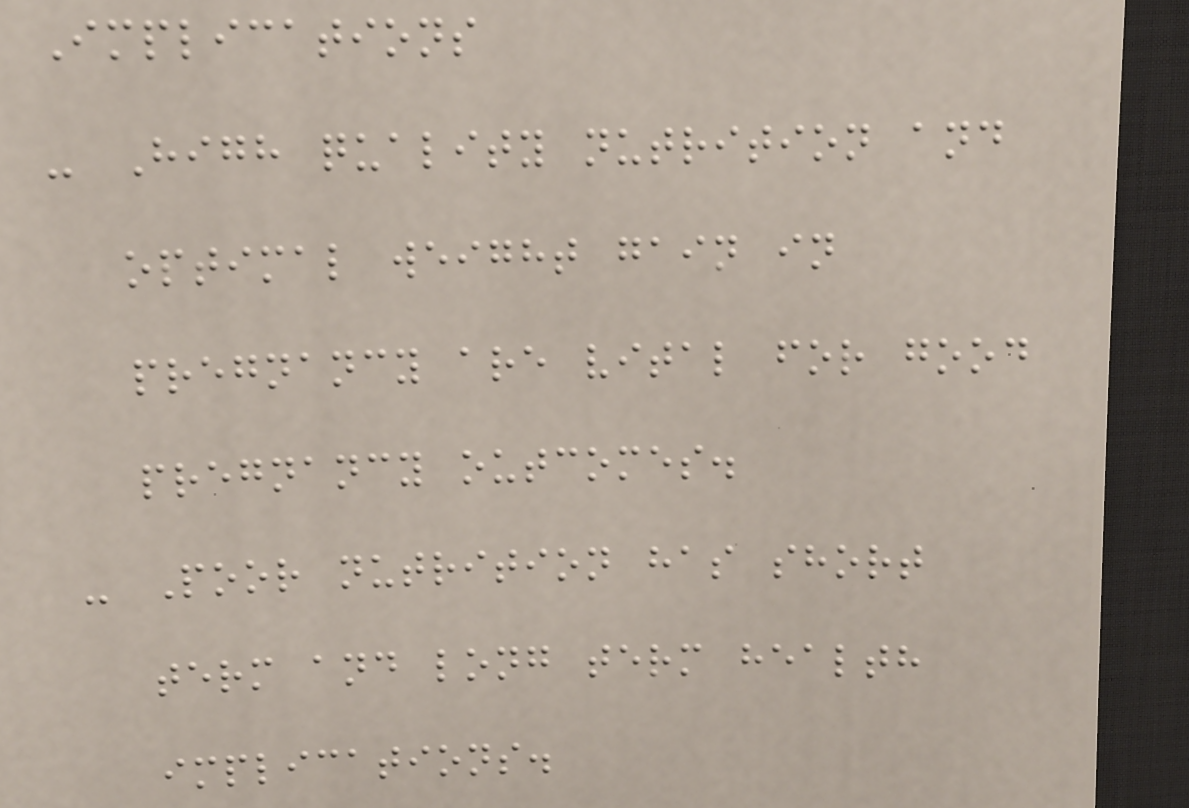Implications
- High quality nutrition and
optimal weight gain in
pregnancy are vital for good
pregnancy outcomes.
- Poor nutrition has short
term and long term health
implications.
